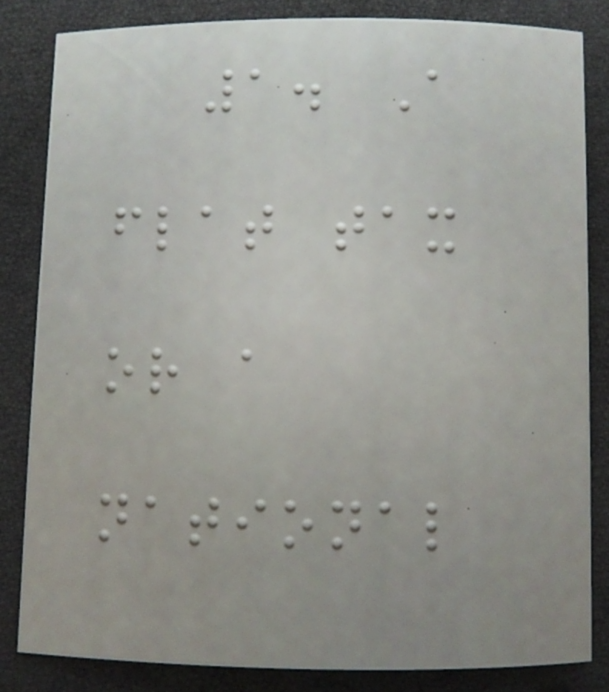1. A
flat tax
or a
national
